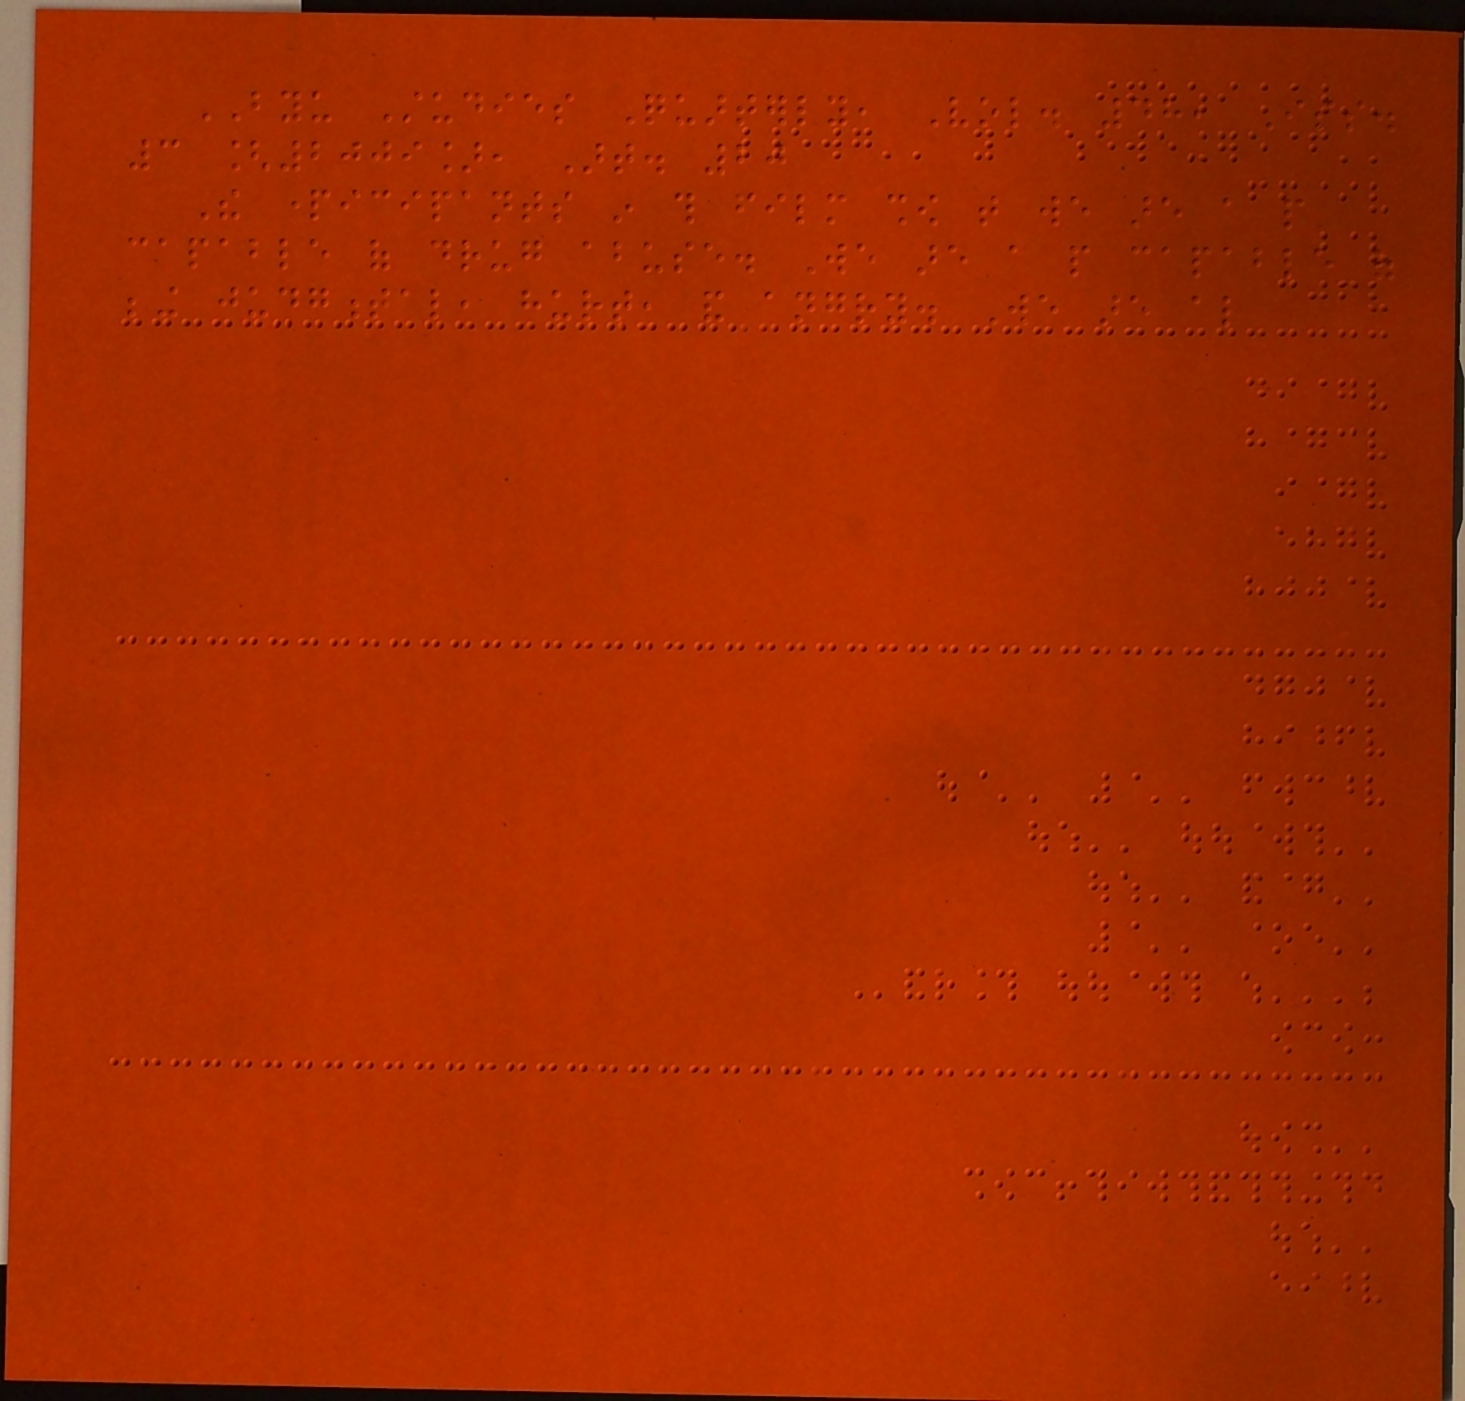BYU Studies Quarterly, Vol. 48, Iss.
3 [2009], Art. 20
The participants in this film show that we are a people
capable of drug abuse. We are a people capable of
being judgmental, hurt, and angry. We are also
